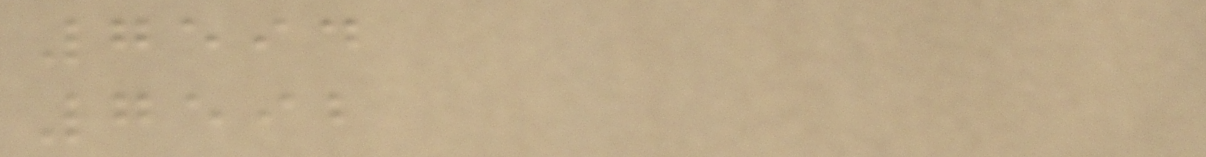7594
7592
